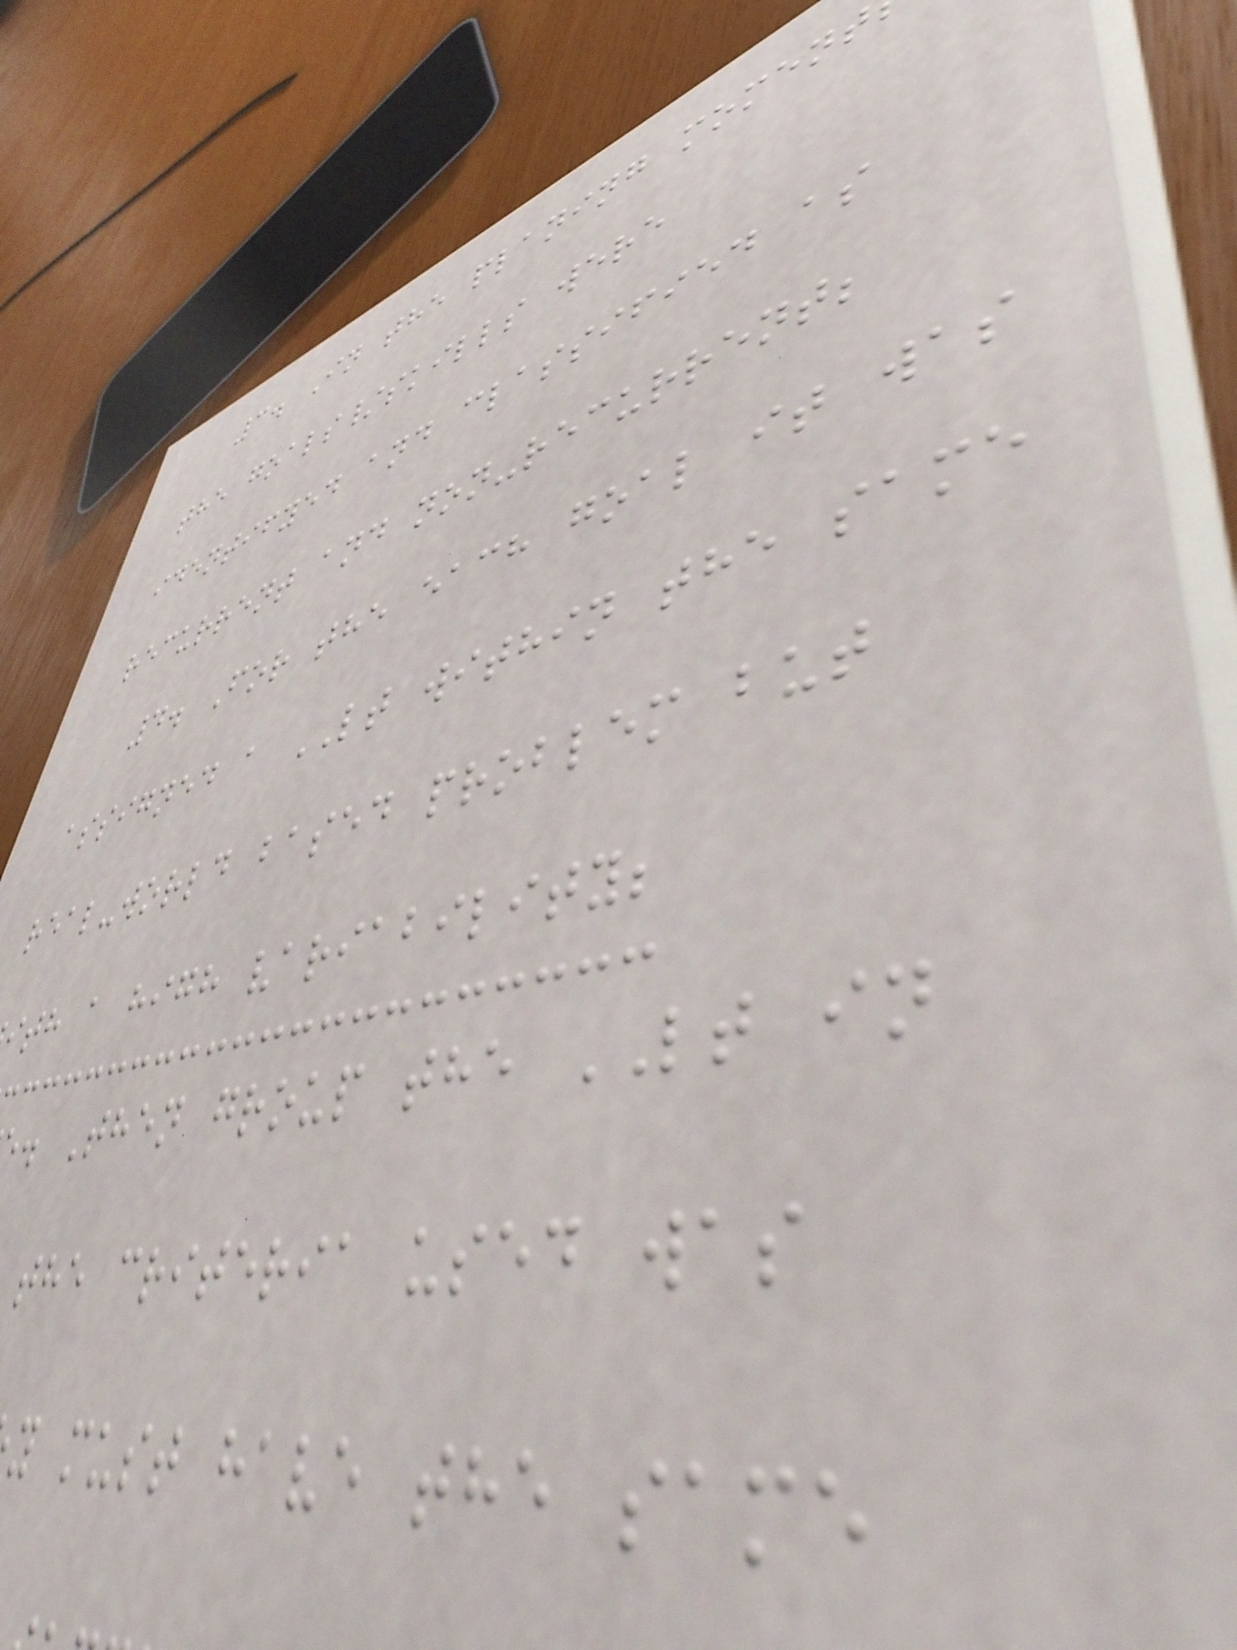3. In the planing moment
the goals/skills were
identifyed and classified as
recurrent and non-recurrent;
4. For the each goal it was
assigned a LT within the same
real-world based problem but
ith a high variability;
. Then group the LT in
the criteria used was
y must have the same
